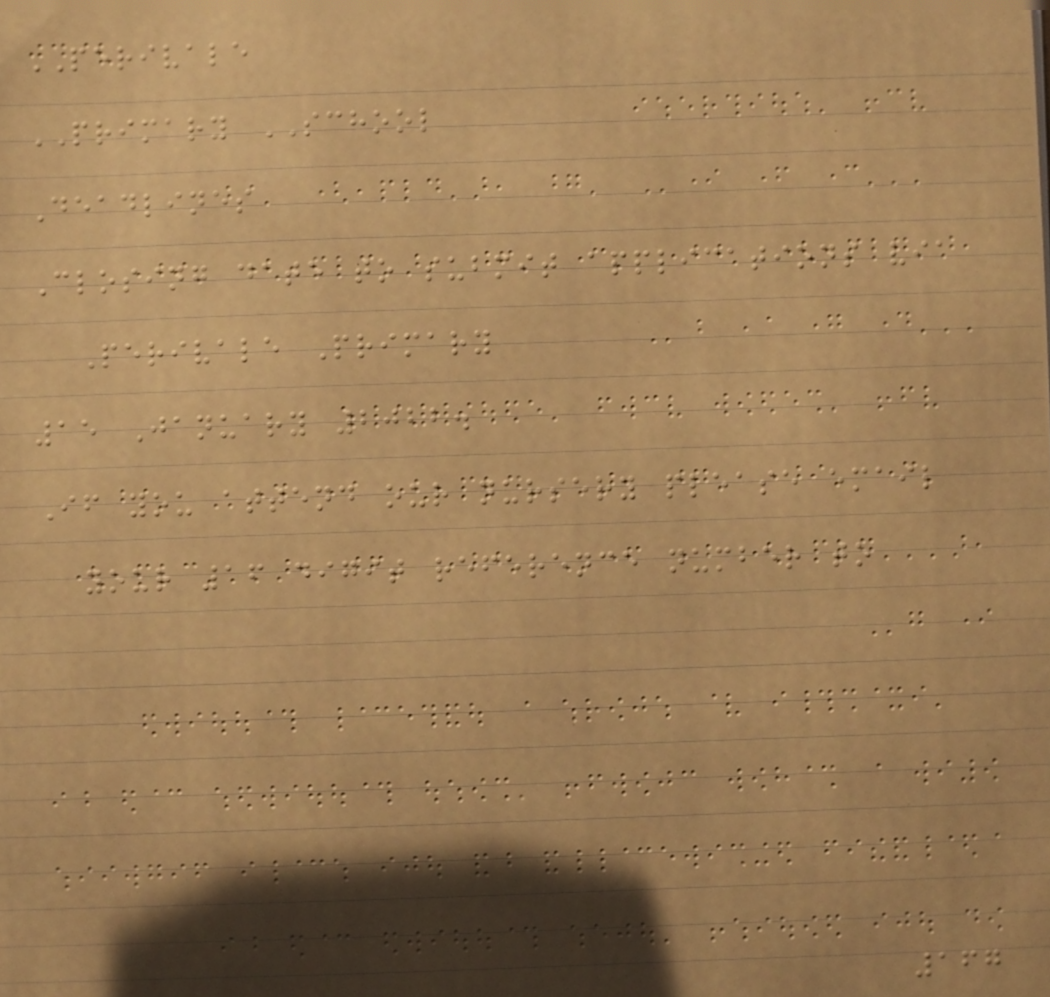PERIVALE
PRIMARY SCHOOL
Deadlines
Closing date to submit applications via
Perivale Primary
15 January 2022.
If you attend our nursery please email
your 16 digit reference number to
167
